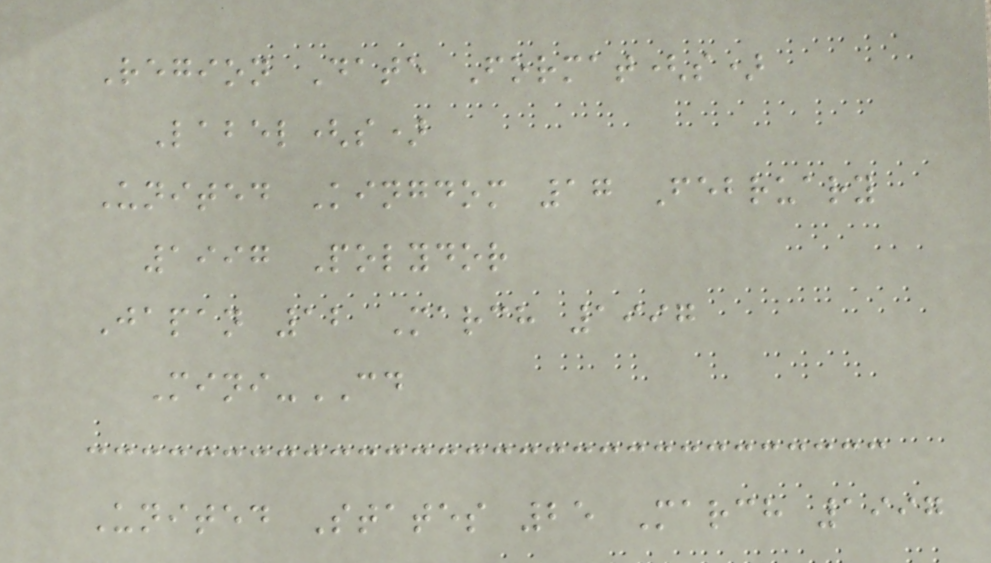Region Date Format(s)
Label(s)
United Kingdom 17 February
1997 Polydor
Japan 12 March 1997
Mini-CD
United States 25 March 1997
